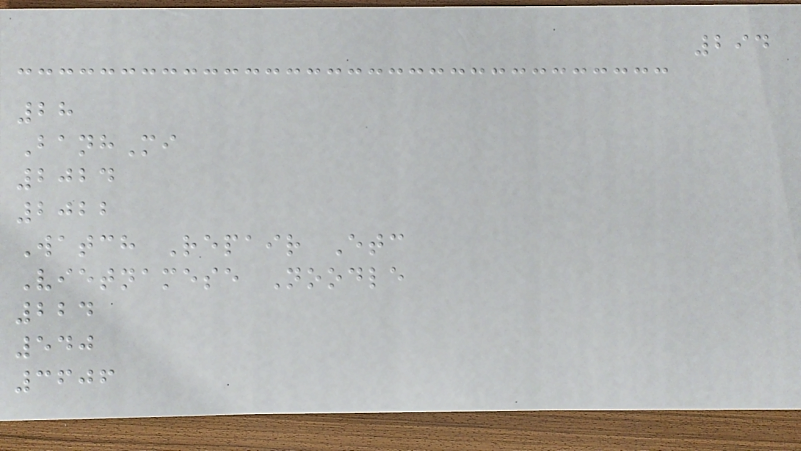294
28
BanhMi
2024
2022
Watch Repair Etc
Vietnamese Noodle
224
540
3606
